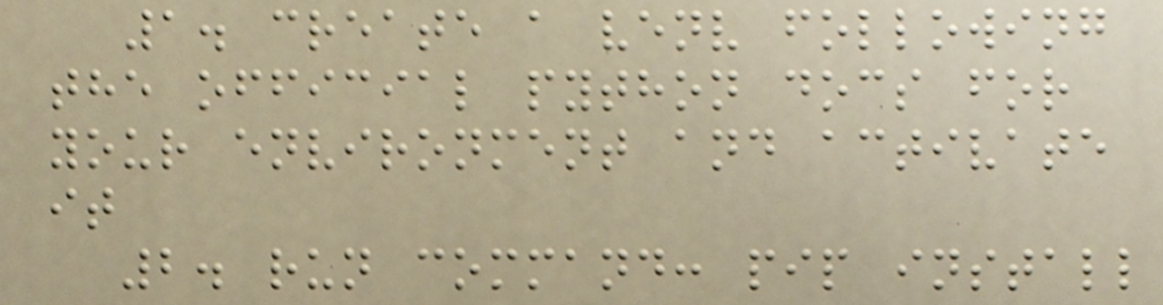1. create a venv following
the official python docs for
your environment and activate
it
2. run command: pip install
